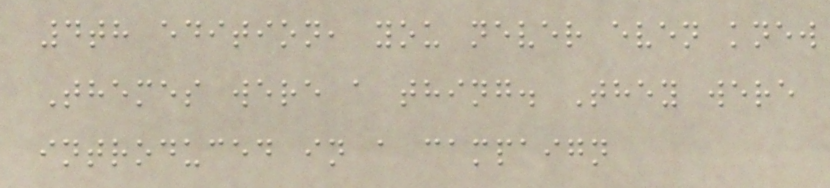4th edition, you never even knew
Themes were a thing. They were
introduced in a campaign
